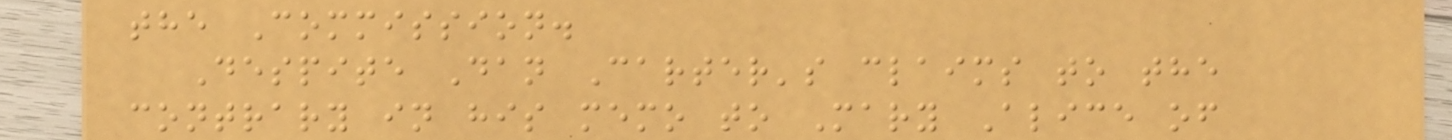the Commission.
Despite Dan Carter's claims to the
contrary in his memo to Mary Alice of
